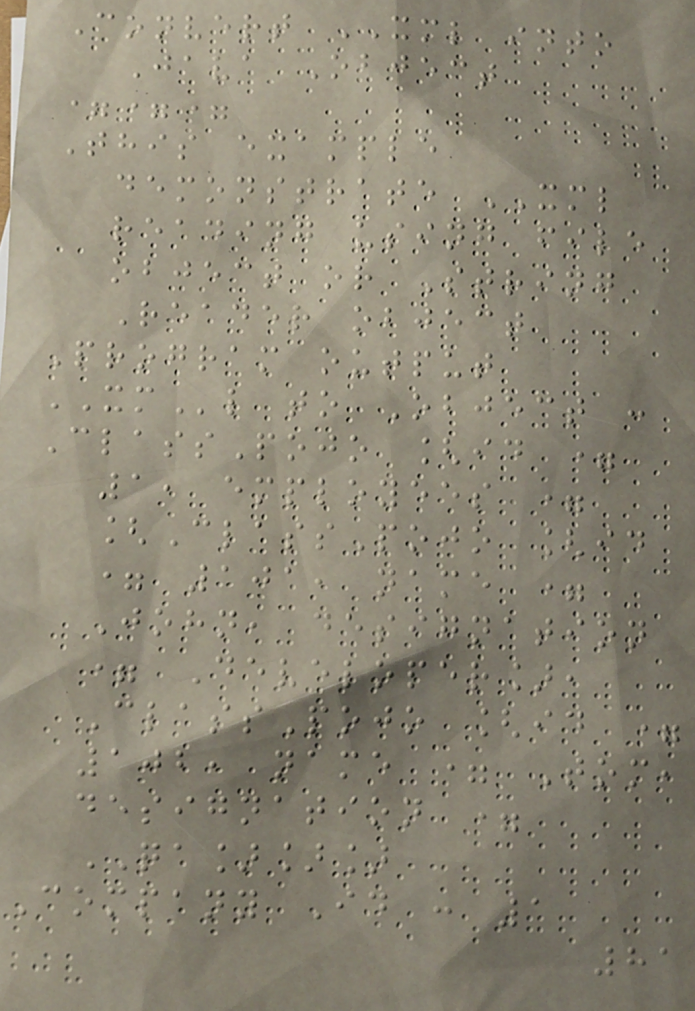Convert XML into
Java Object
===
This example
demonstrate XML
reading using file
object or String
Reader object
Program output
XMl to Object :
ClassPojo [id =
1, employees =
[ClassPojo [id
= 101, name =
John, designation
= Developer],
ClassPojo [id =
102, name = Tom,
designation =
QA]]]
Company Id : 1
81
